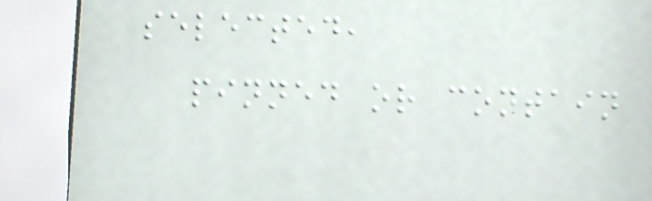selected,
pinned or contain
